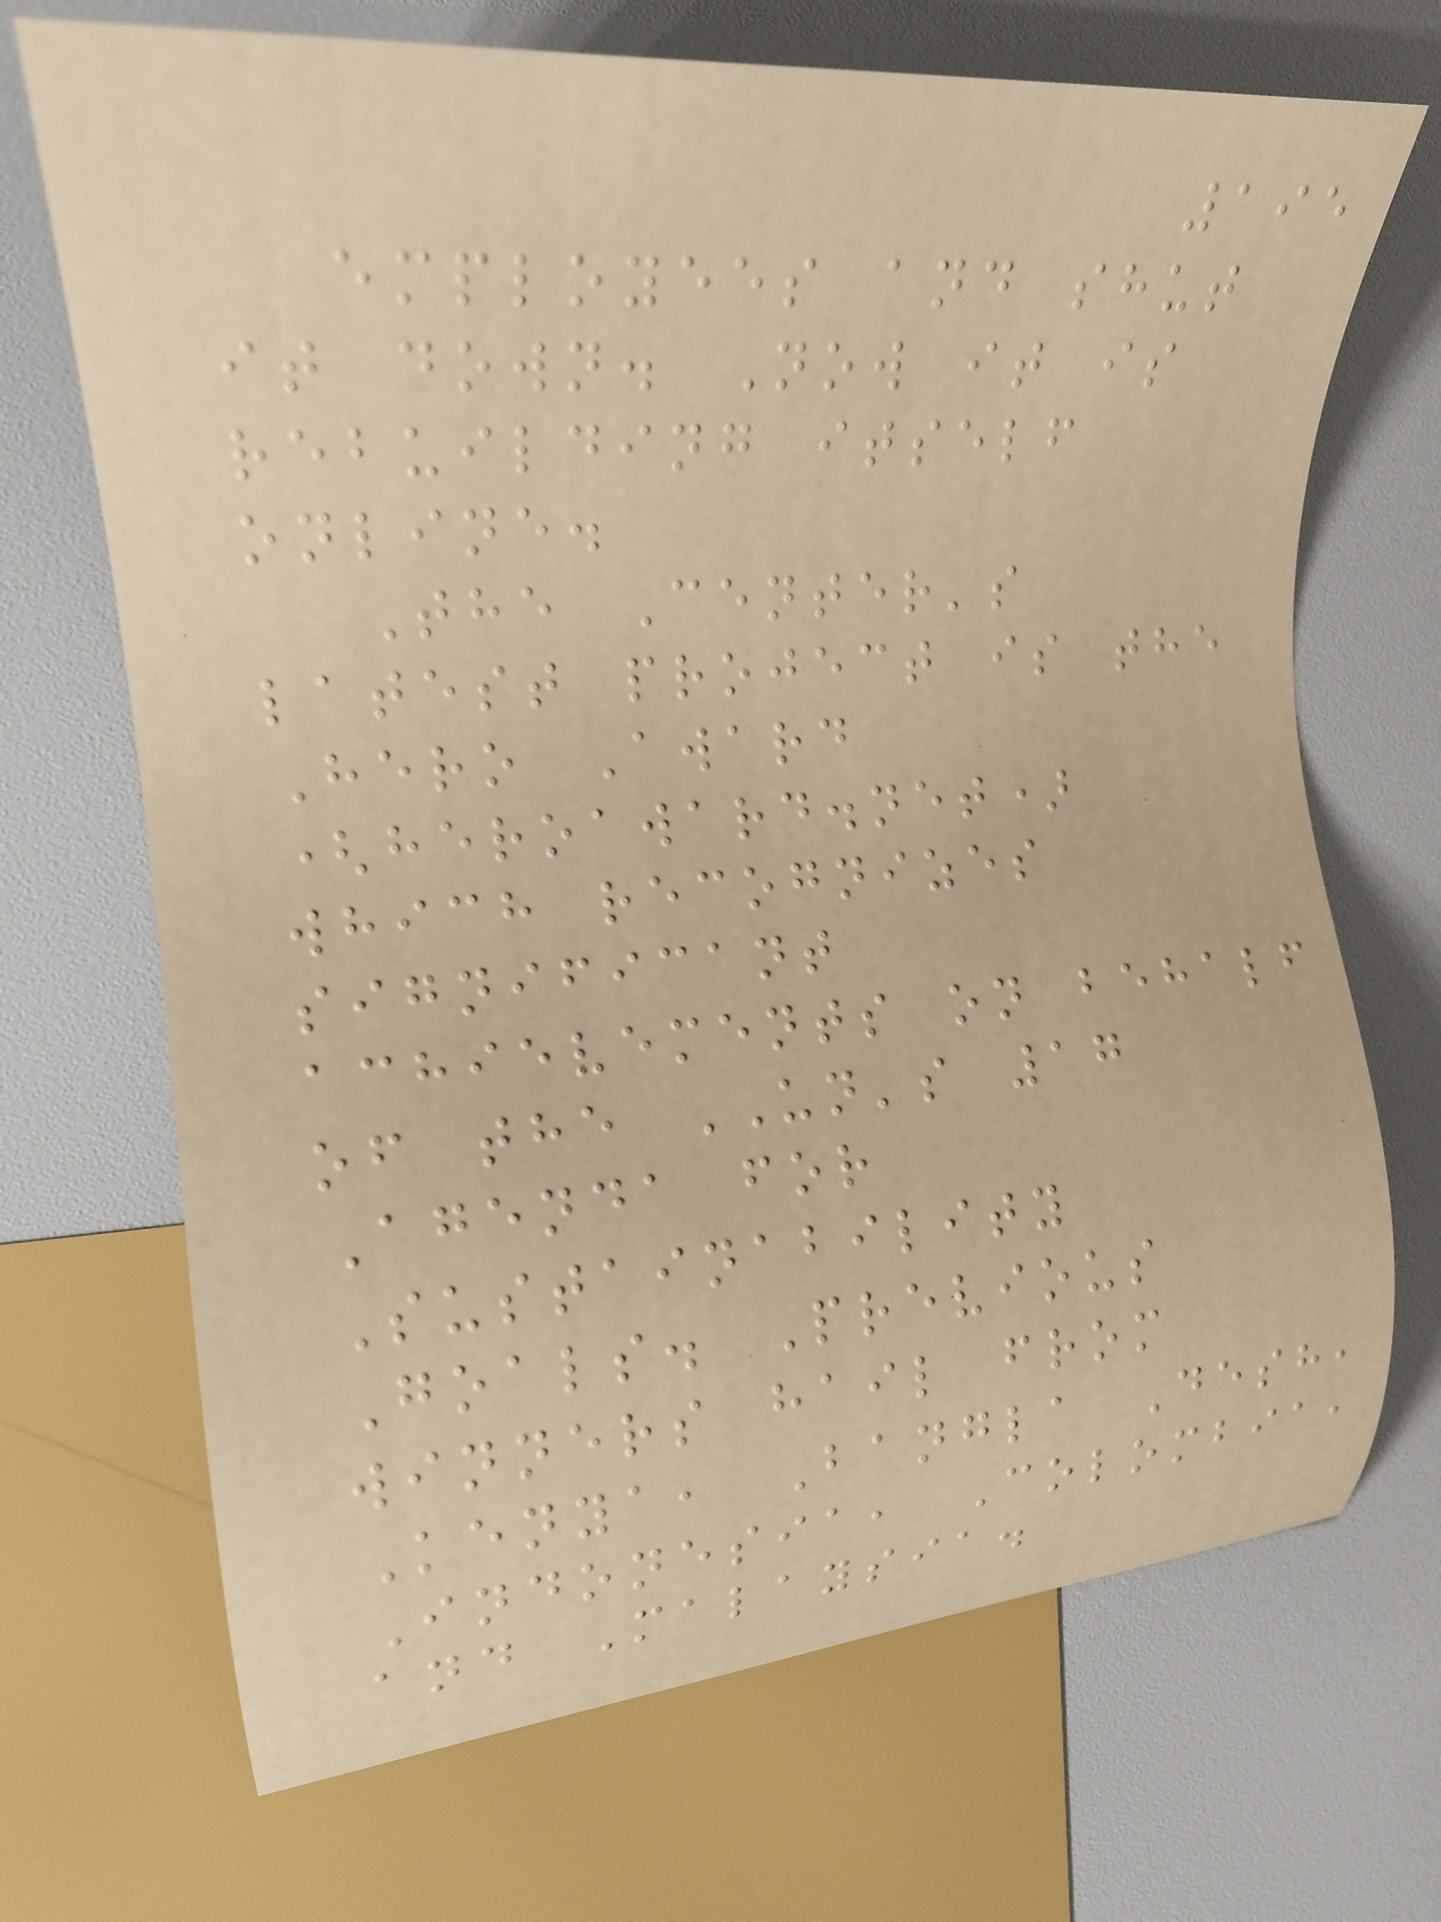195
employees and shut
it down. Now it is
rebuilding itself
online.
The Center's
latest project is the
Hero Award
(heroaward.net)
which recognizes
significant
achievements on behalf
of the UN's 17
Agenda for
Sustainability
Goals. Previous
winners hail from
Kenya, Bangla Desh,
Indonesia, Colombia,
and Malaysia.
